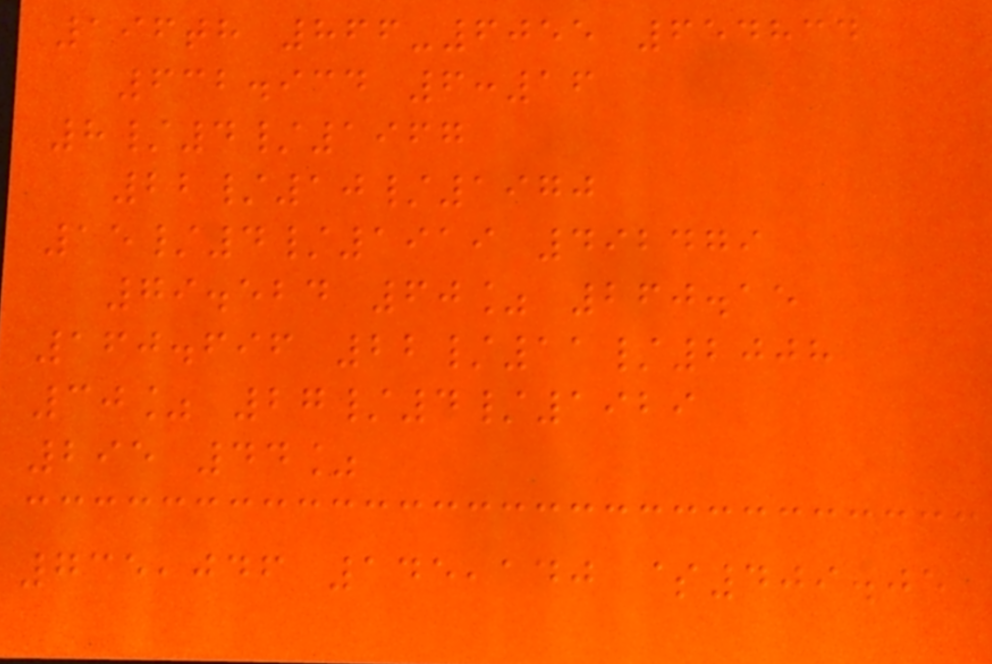196th 866-6055 654834
632.934 6:16
8/4/1967
22/10/1970
15/4/1919 492479
79.524 60% 260.15
160.696 22/11/2008
30% 27/4/1929
295 44%
735,046 145,140 $409.05
